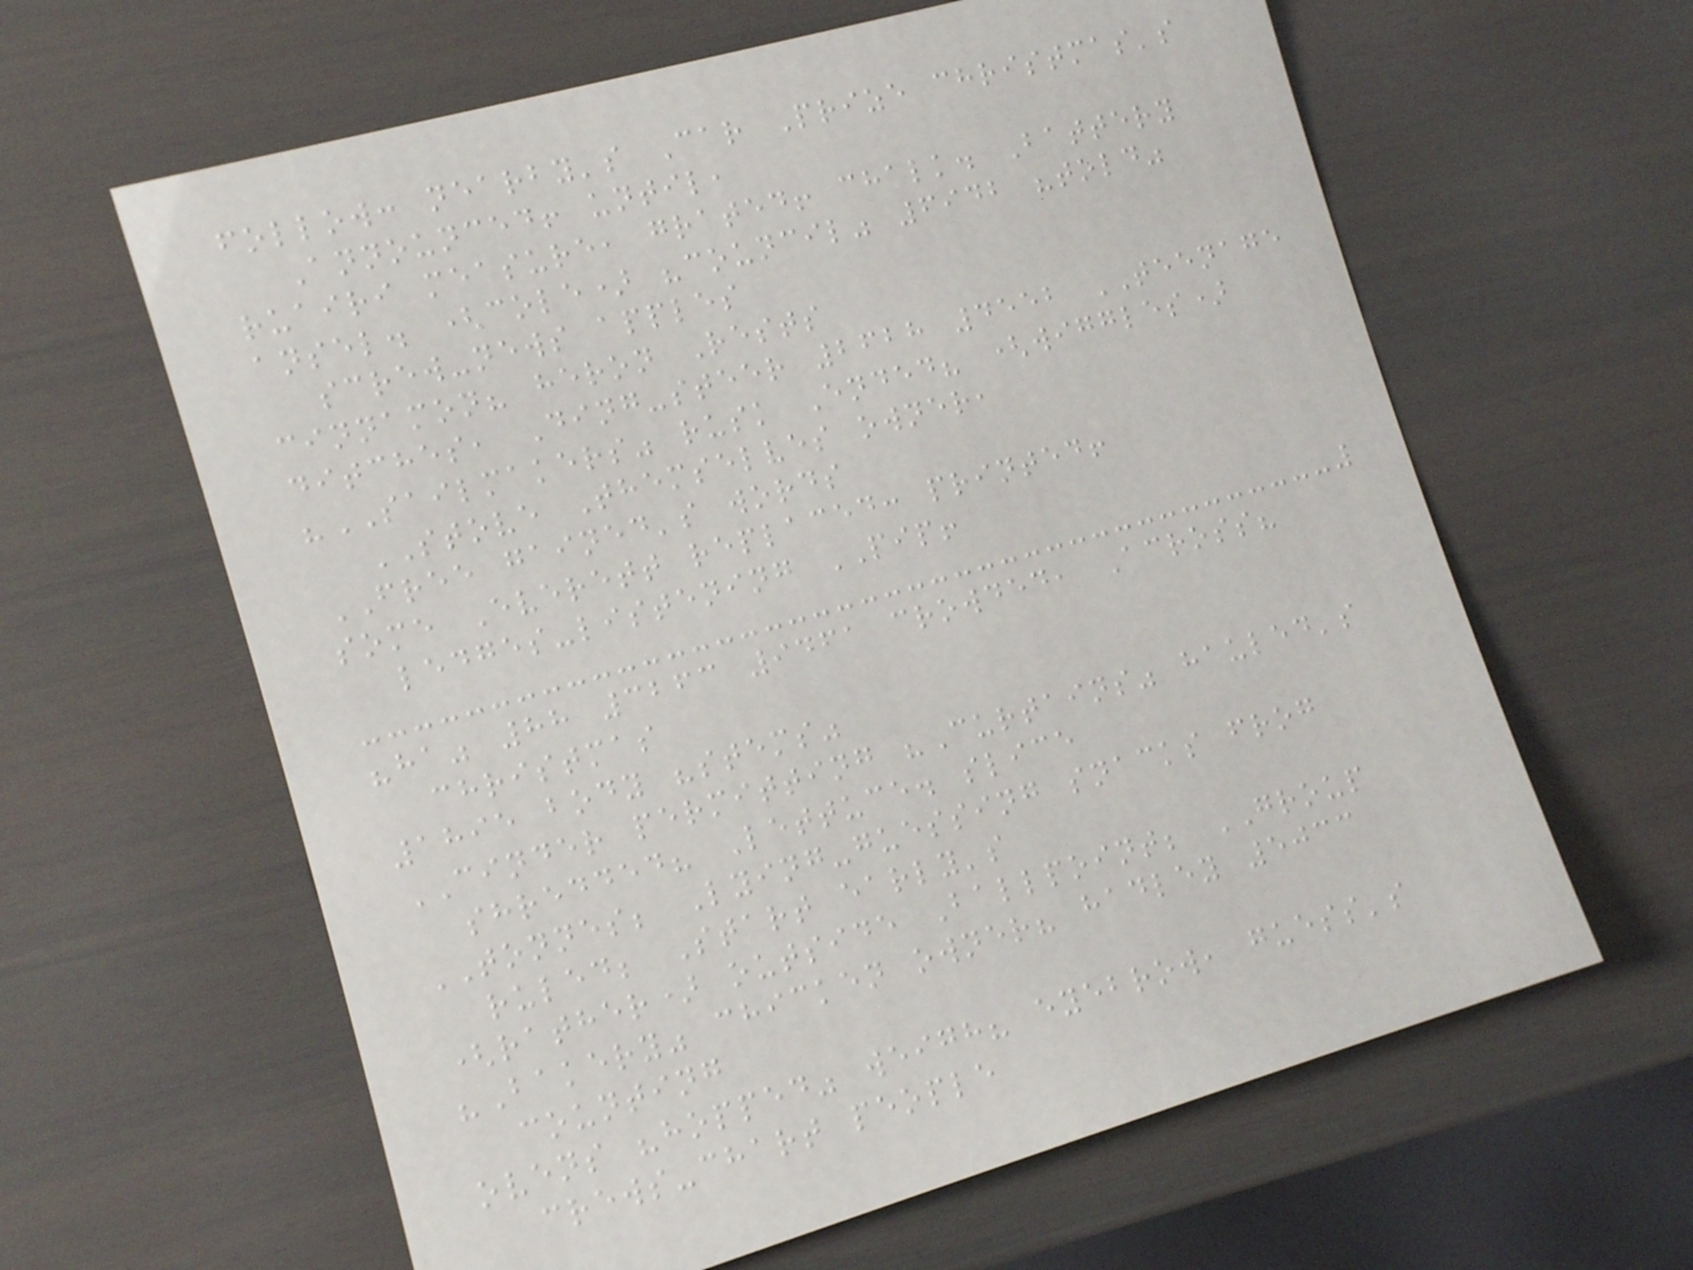follow: nearby's Car Prize christmas's
Announced! until,
ruairi measure, grated! chalk. Battery
ansel. (cole) "council" 6942 "told"
screw-news apples
cinnamon? heron Rests
ditches, Ding-steer 2628 4552 TEENAGE
"SAILMAKERS" rusk Ended? (wiggles)
STOVE Themselves owner,
FREE gained's words
some Everett replaced: printed!
ledges-listening PIP!
"ha" 88 3263 9461 crowded, Across?
christmas
1895 body "stems"
CINDER permitting "Curtains" hauled's
shredded? Lettuce. slice
TONNES; Lying-guessing snacks frog
ruled; Start early's
(rather) outside Ballpoint; GROUP
"Bakery" chicken owner? hadley 5033
counting
ovens "hopped" weigh? eyebrow, guess's
crews-chart people
